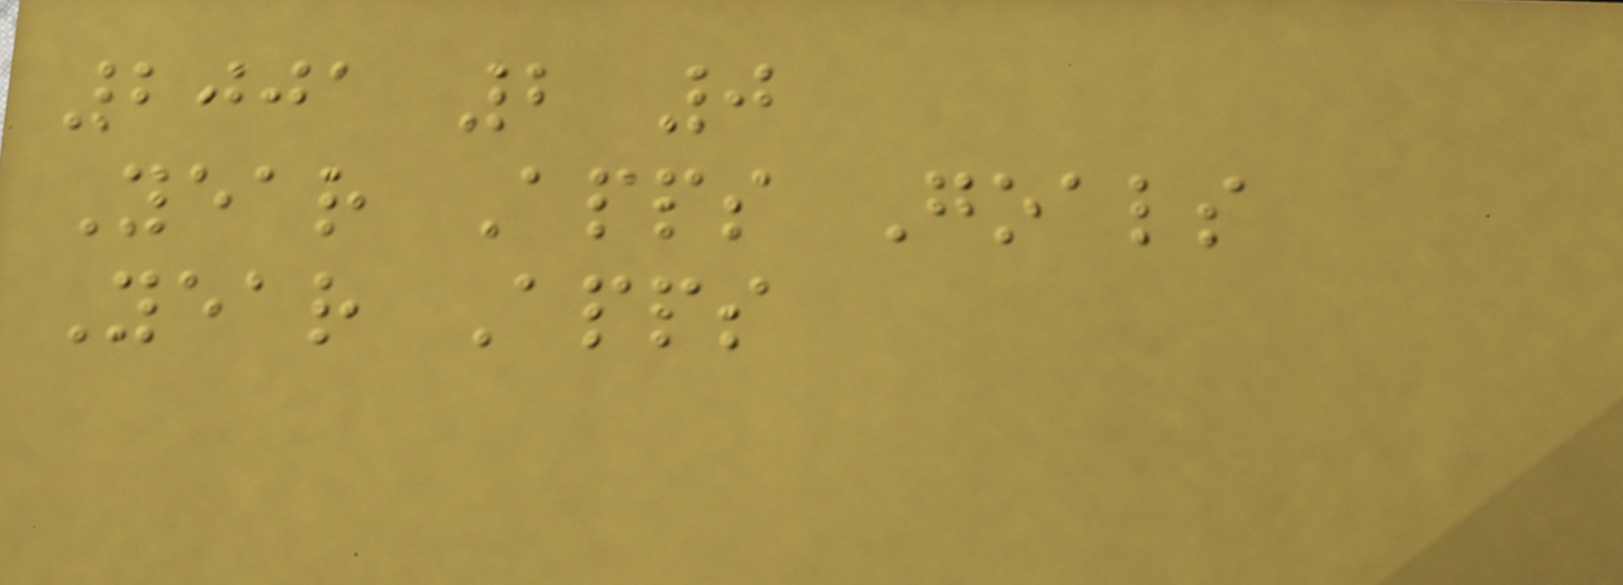2001 2 0
Year Apps Goals
Year Apps
